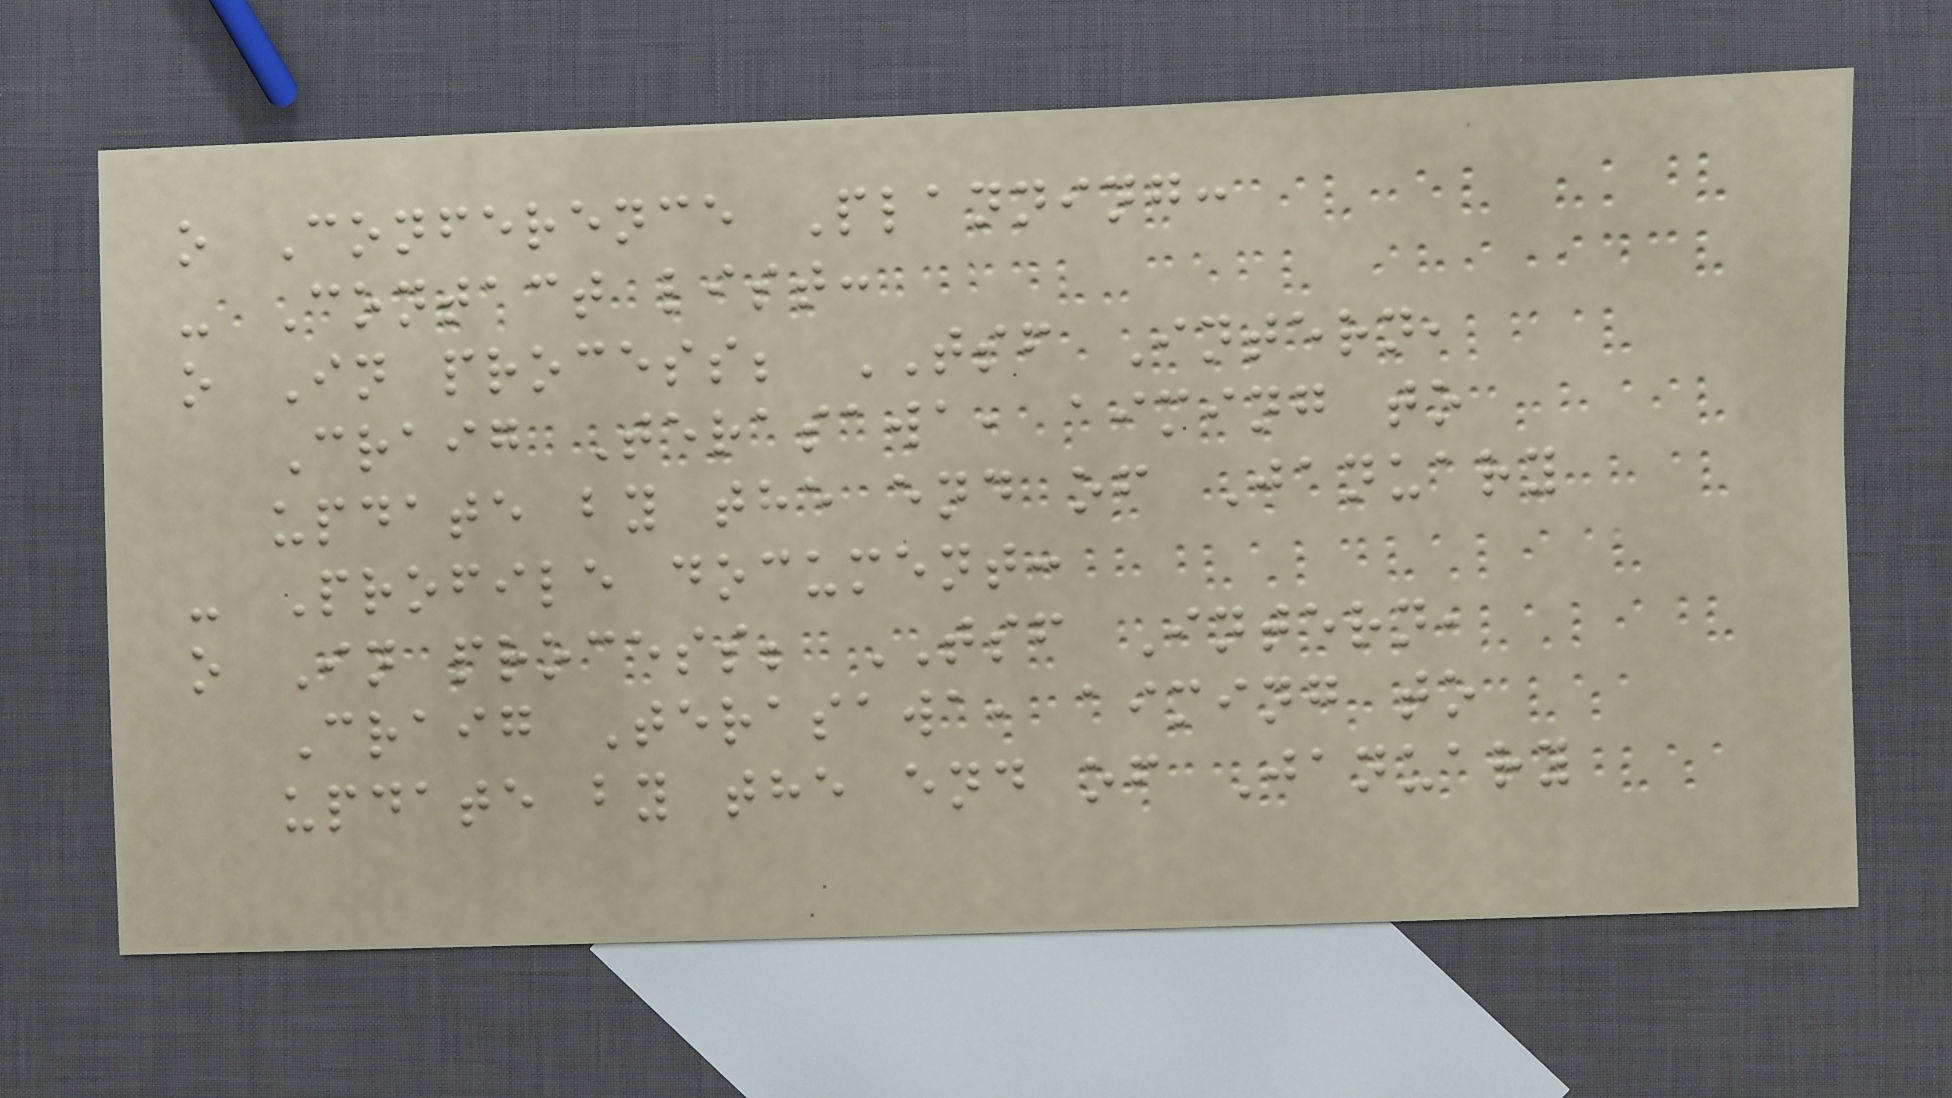o Conference Planning:
- Contact list:
o In process; TSF Intern,
Craig Terasawa, aiming to
update by the end of January
- Profile document:
o In process; TSF Intern,
Craig Terasawa, aiming to
update by the end of January
